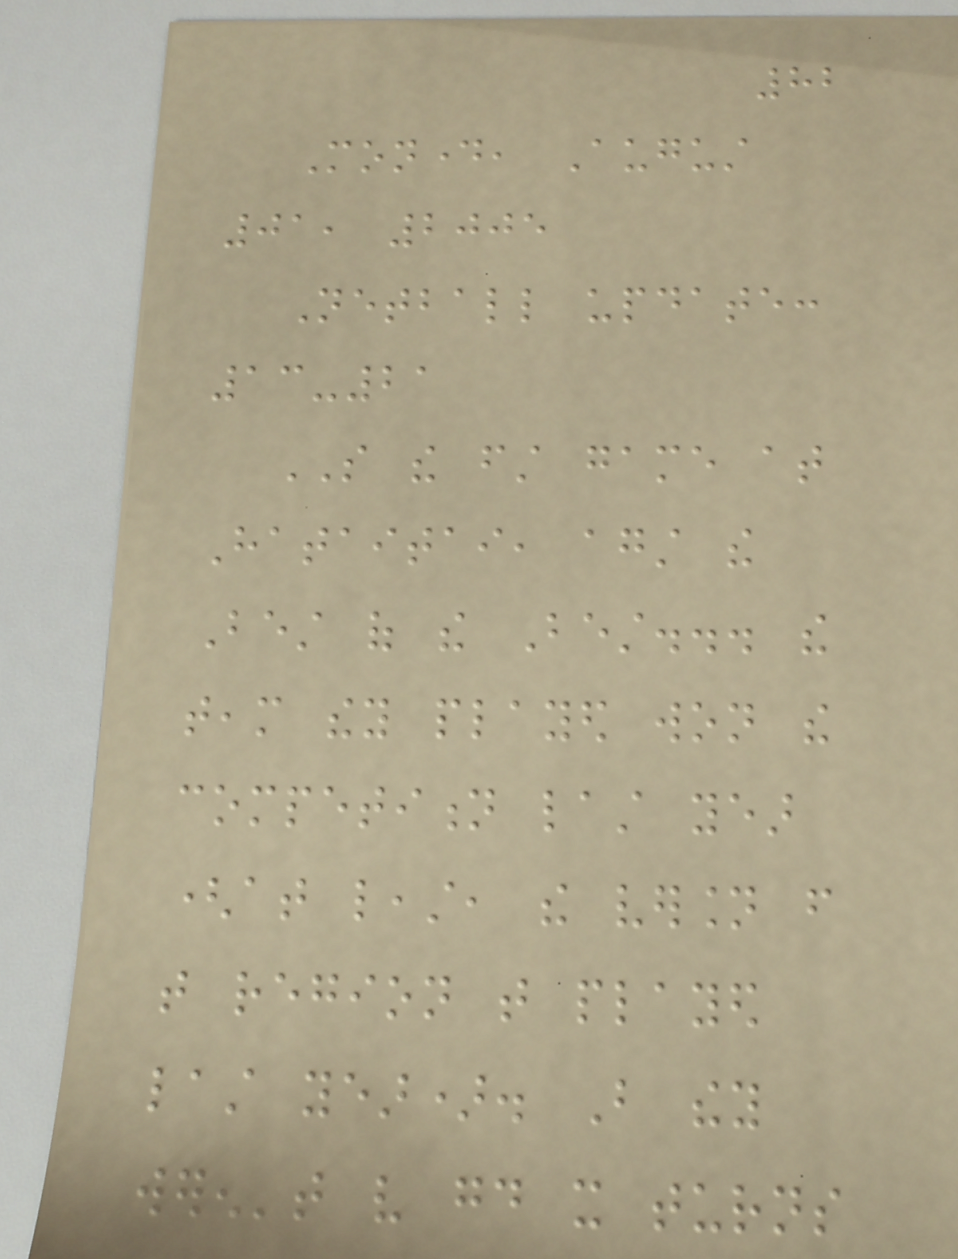82
Monday, August
01, 2005
Netball update:
13-21
SO the first game at
Hataitai, against the
Best of the Best... the
team they played won the
competition last year
(at least, the version from
that region that played
last year). But they
weren't very good it turns
